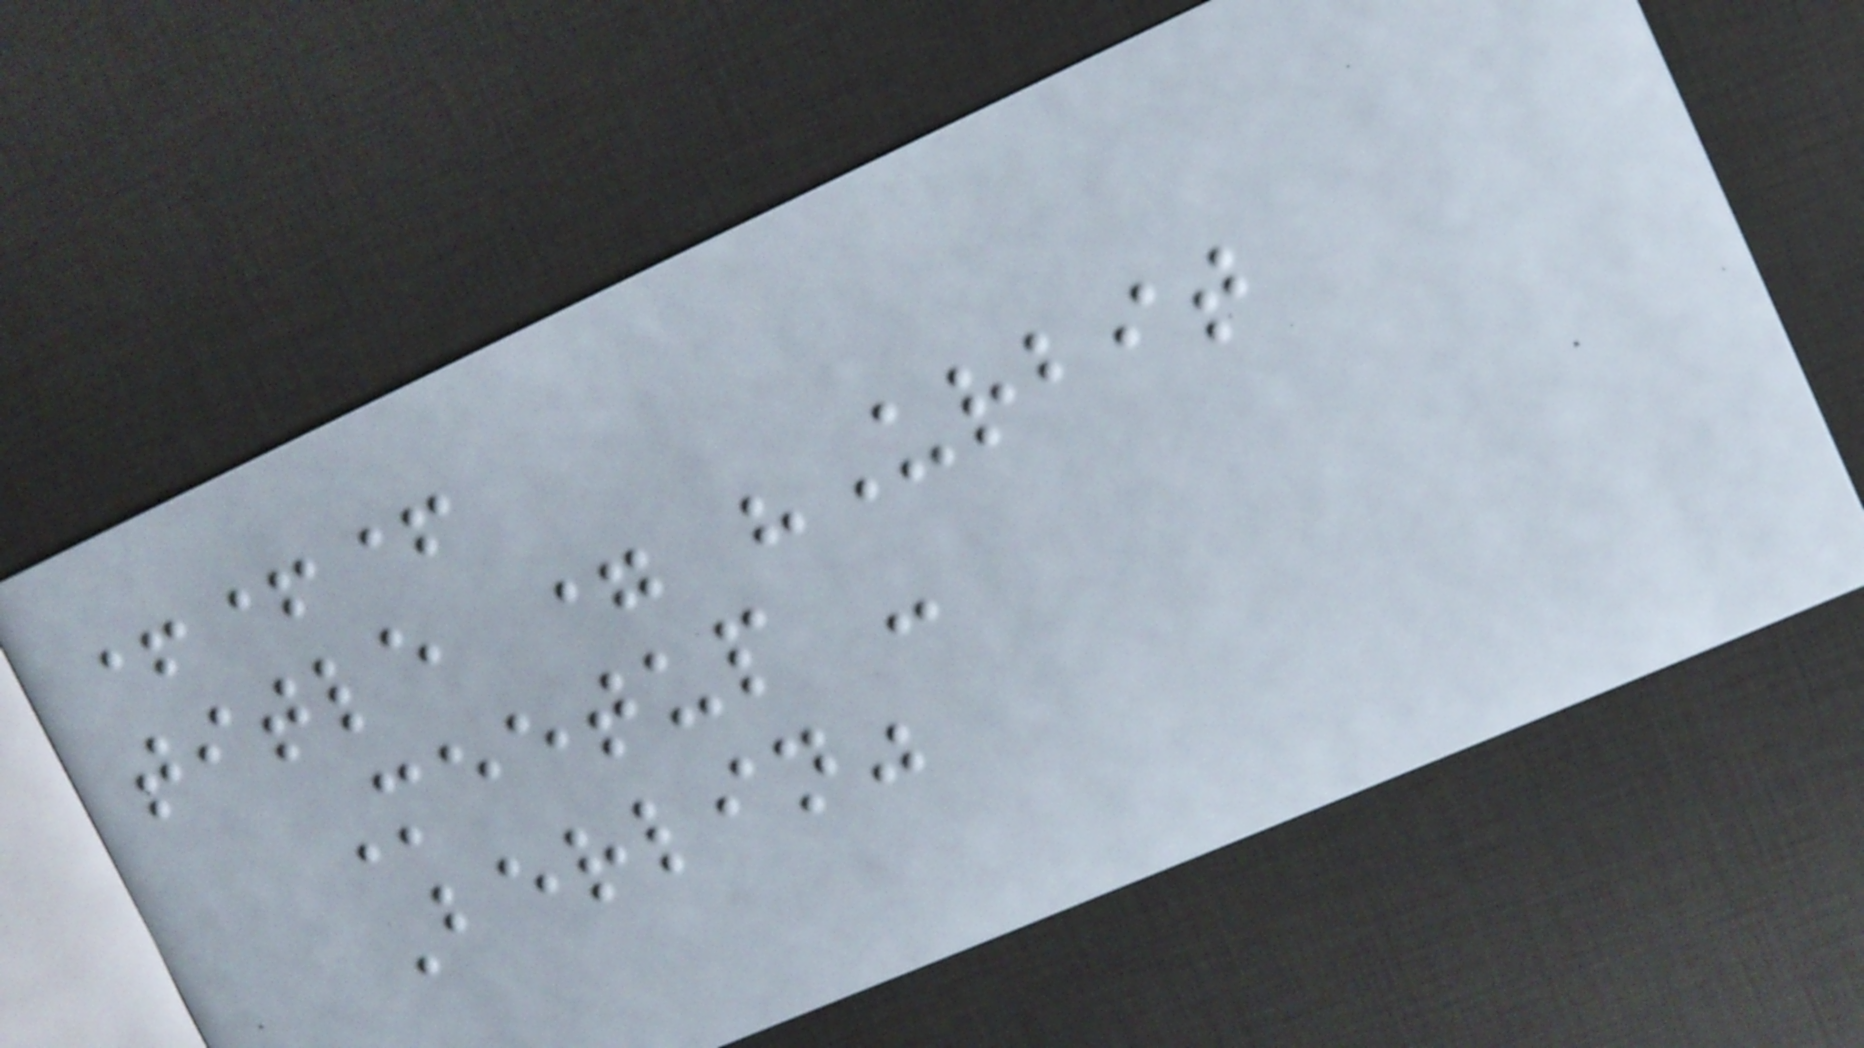+++
title = "Urbit
Meetup -
Berlin"
